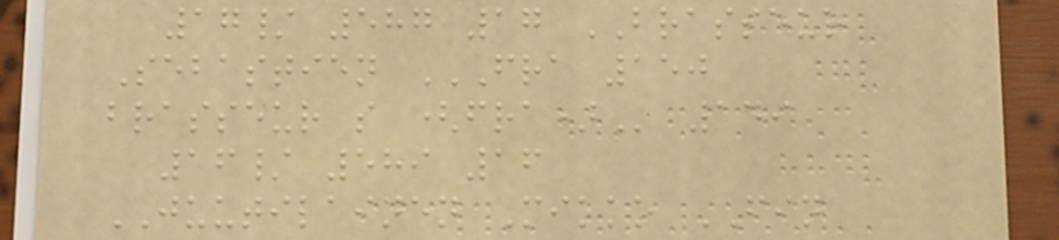17/ 587 17 BRASSEUR
Sebastien FRA 150
BRASSEUR S (FRA) 149
16/ 589 16
JUUTILAINEN Mikko FIN
